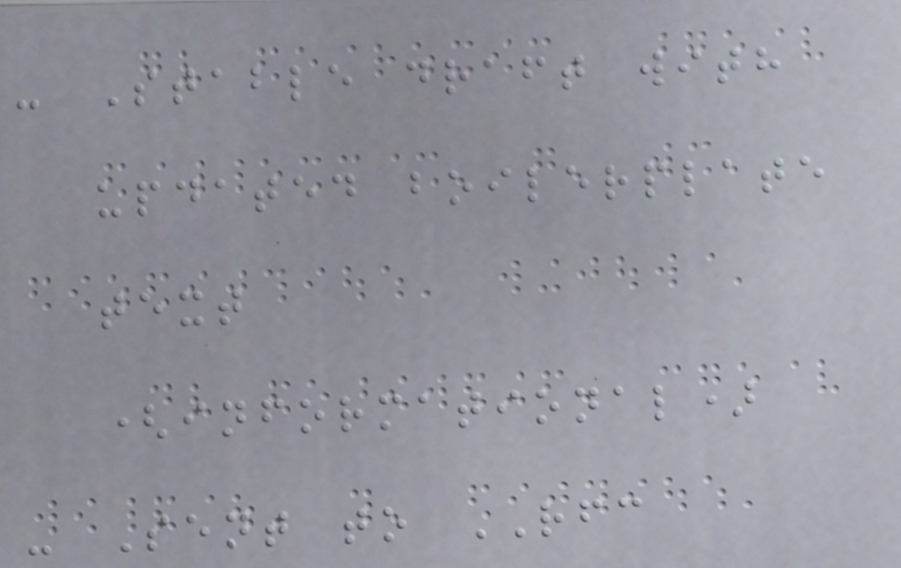- Stable draft with
updated boilerplate
text
(informational)
- Sent to RFC
